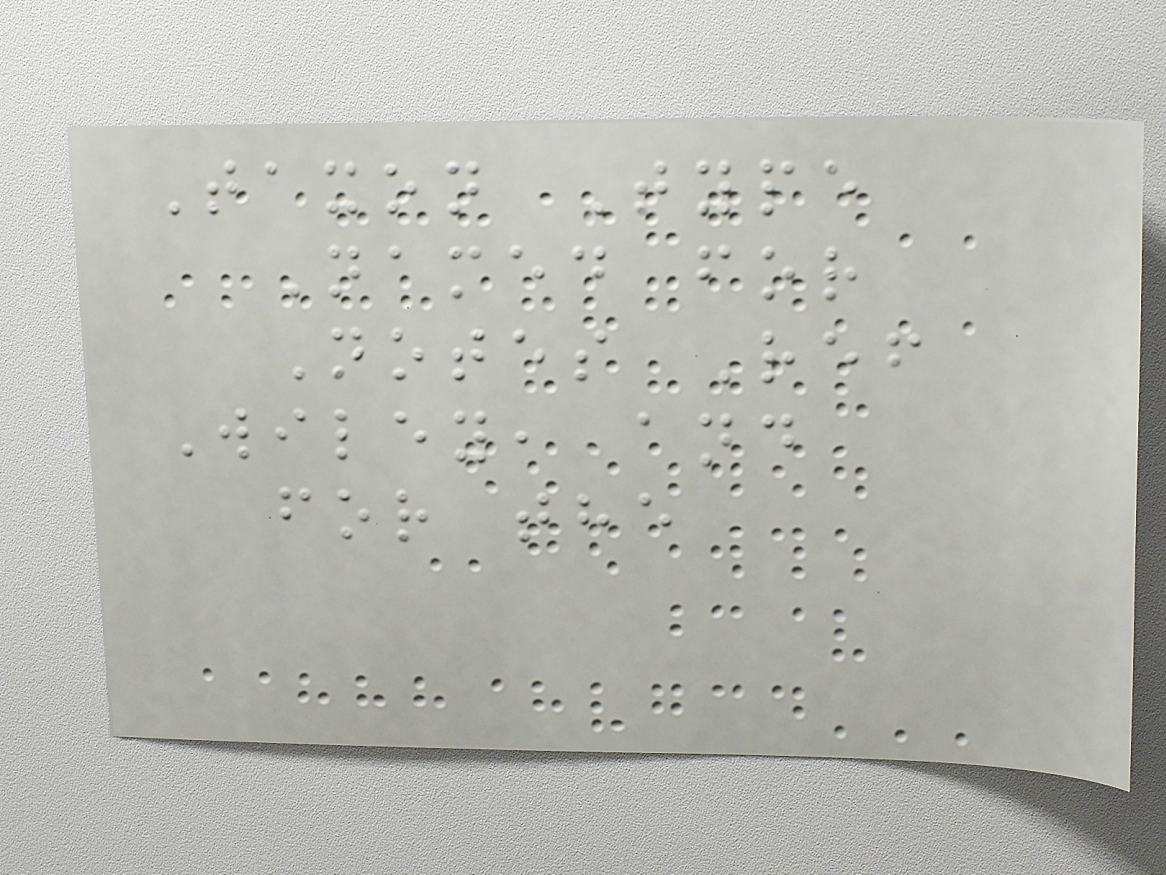Taxon Type
Named for
Notes Ref
Wiley, and
for the
